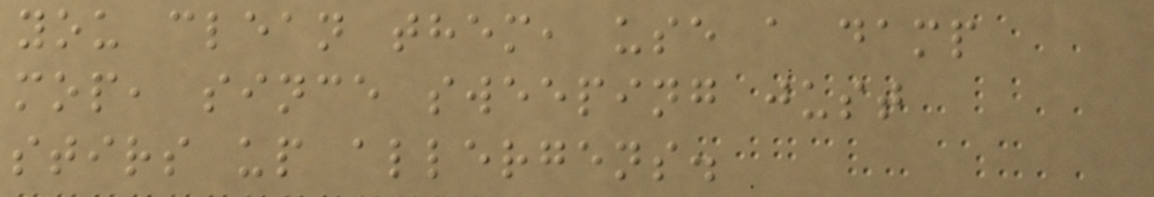you clean them, use a damp
mop, since sweeping just
stirs up allergens.
